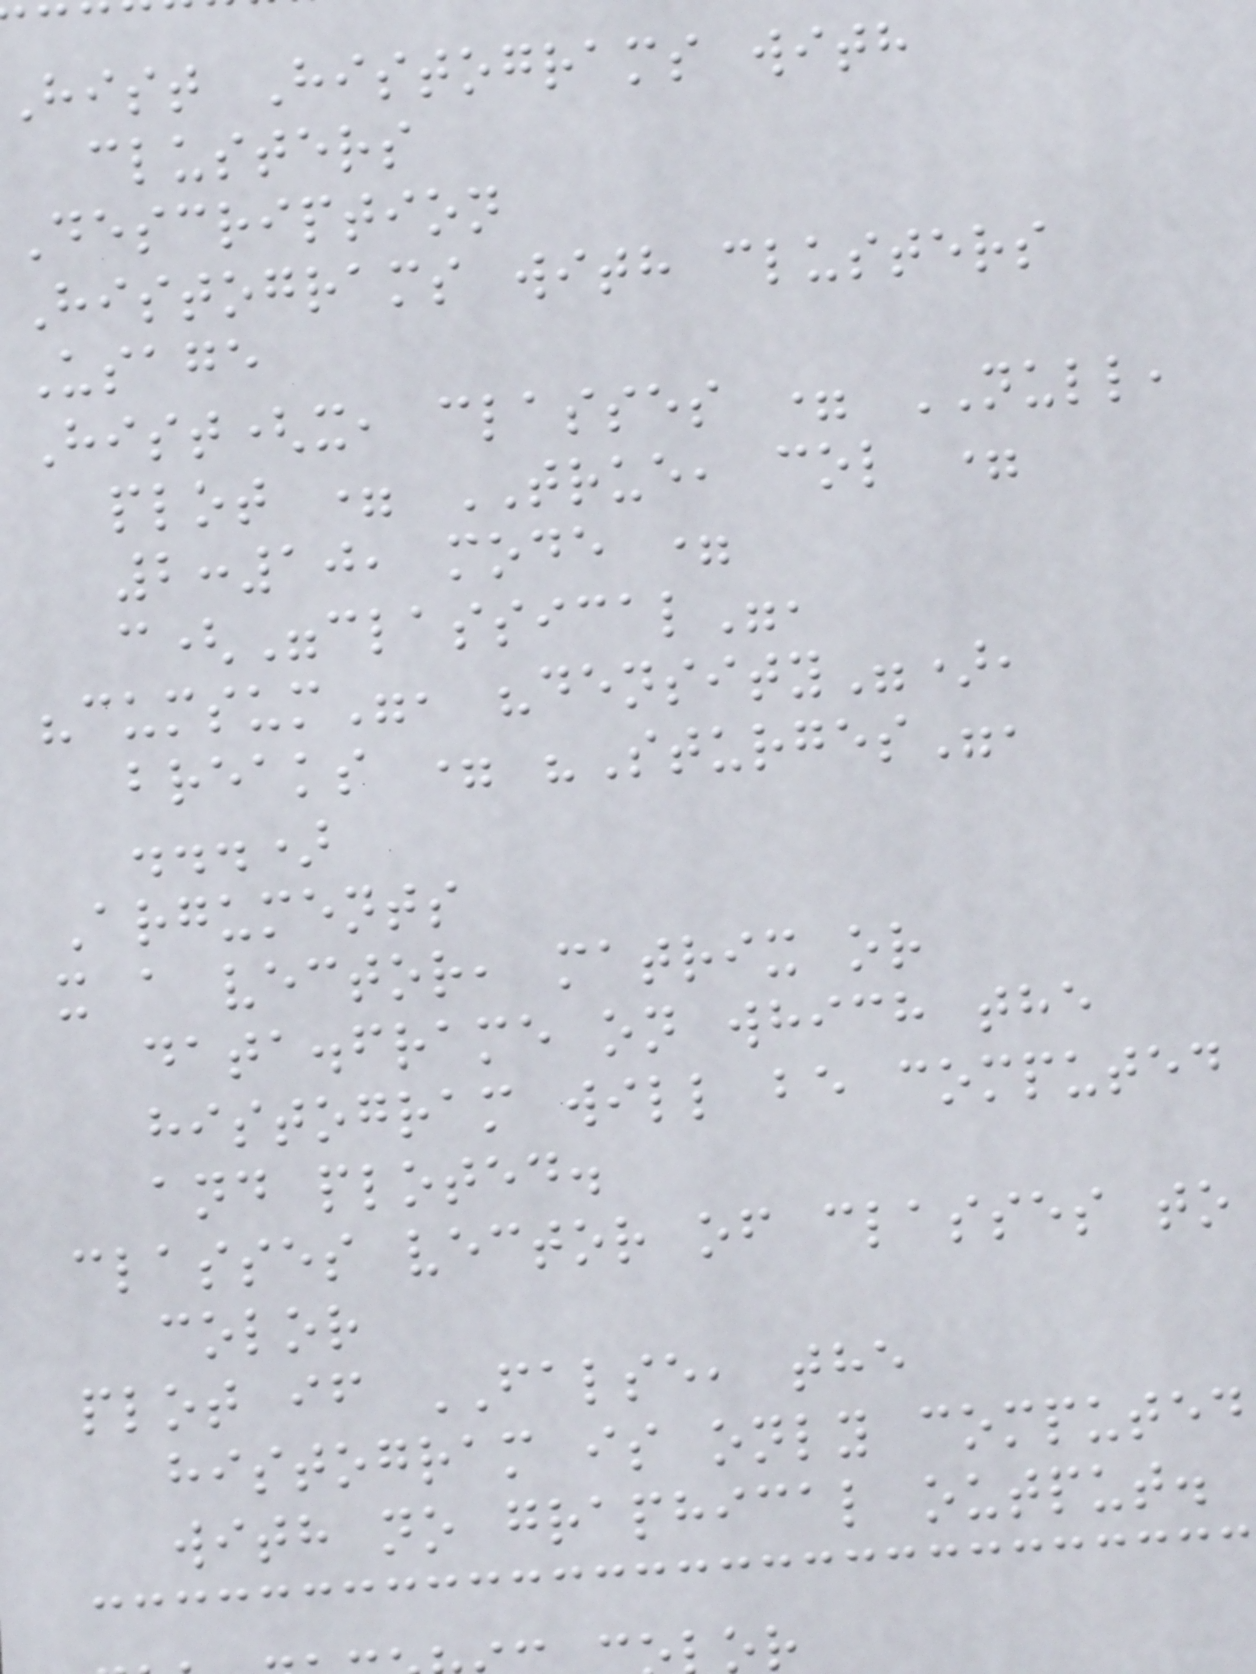hist Histograms with
clusters
Description
Histograms with clusters
Usage
Hist(x, classes = NULL,
plot = TRUE, col =
2:10, mode =
c("classical",
"cumsum", "density"),
breaks = "Sturges",
...)
Arguments
x a vector, matrix or
data.frame on which the
histogram will be computed
and ploted.
classes vector of classes to
color
plot if FALSE, the
histogram is only computed
with no graphical output.
